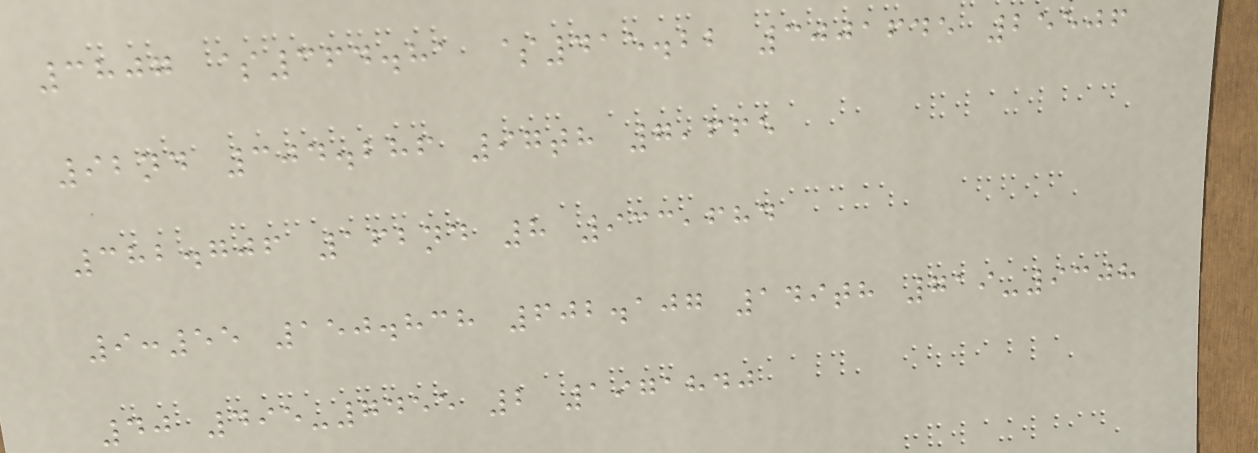3807 $364.81 $415.22 3001645 25506
92nd 304.286 97th 7,665
382.706 162nd 8 933,684
9:55 150.838 602.107 149th 719-9308
40 495-7455 2 1971840
